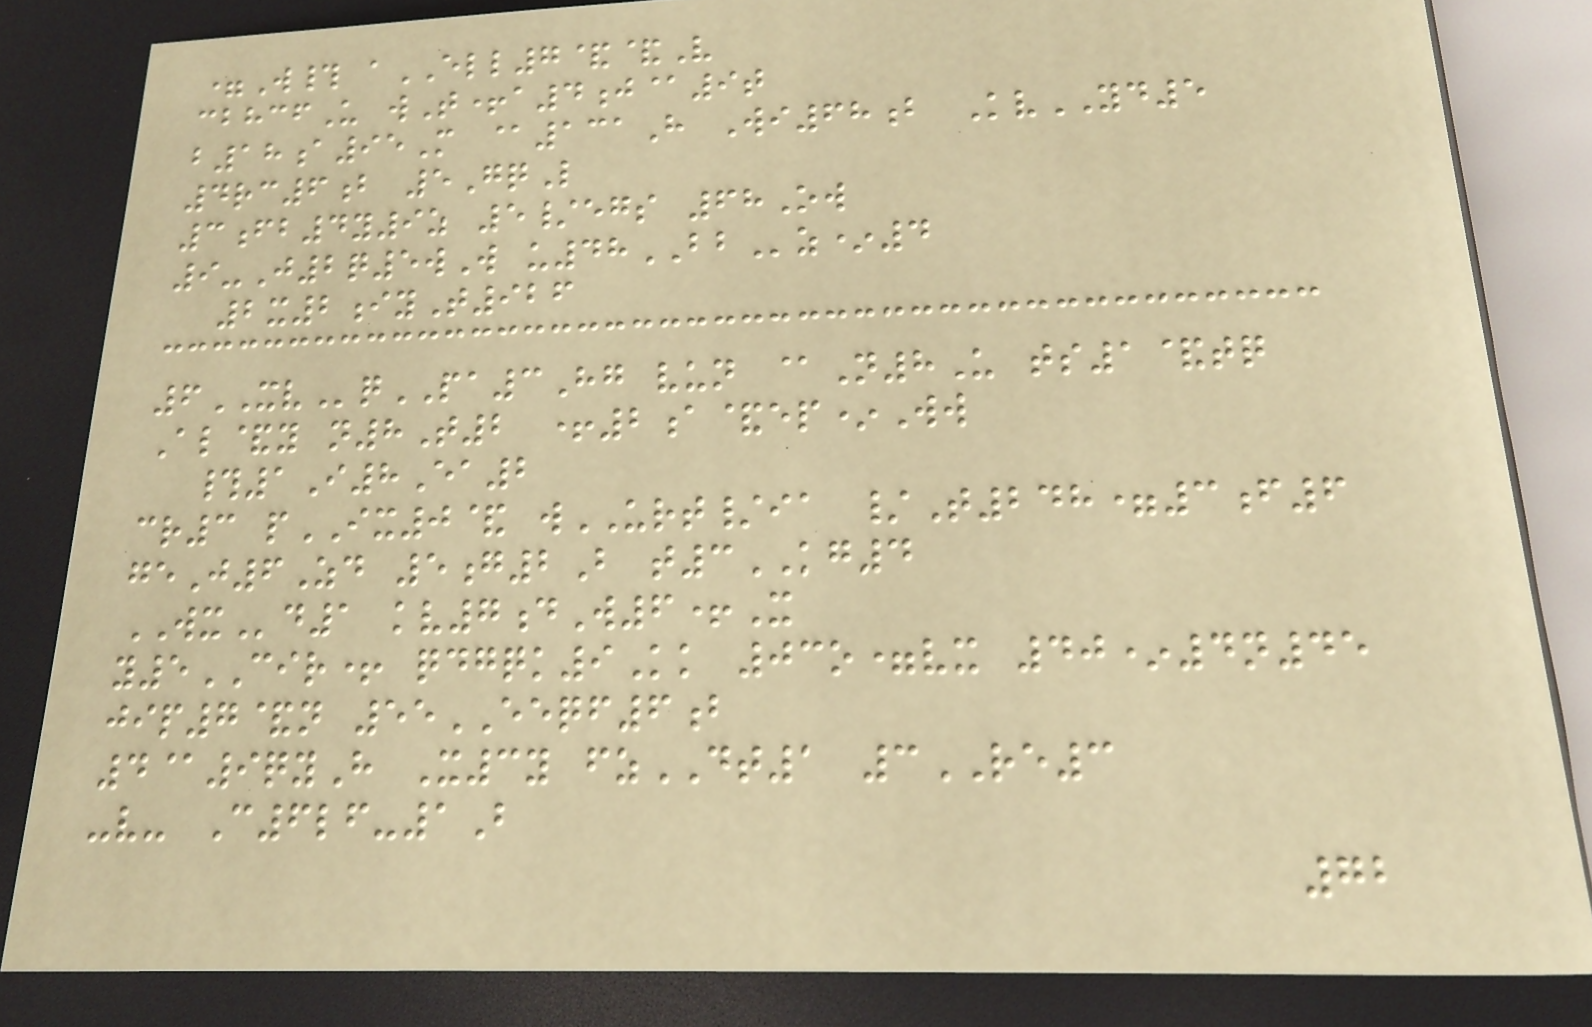=W# aELL7&&V
cbhcfU wT+a4j@9t
b18a95M @131H Wi68b KvYD5
4rc6b 5GqL
3fb4y9z 5/egs 68Ow
9-J2q5wW u48BBz*4
2x2iyT926
6XVqPA3Hg vun @N8U ts1&tq
Al&y n8T2 +2a&ep*Ww
#1I8Ea2
cr3 pIX0& wURT/ia /T248=3f6
geJ6Zd 5g2B t3KG4
WXd1 kv7dW6+X
y5CIR+ qdgqk9Kk 03o=vx 40*4n45
jip7&n 55EEQF6b
4@9qyH X3y fzDT1 3RE3
-v- C6lf-1B
72
